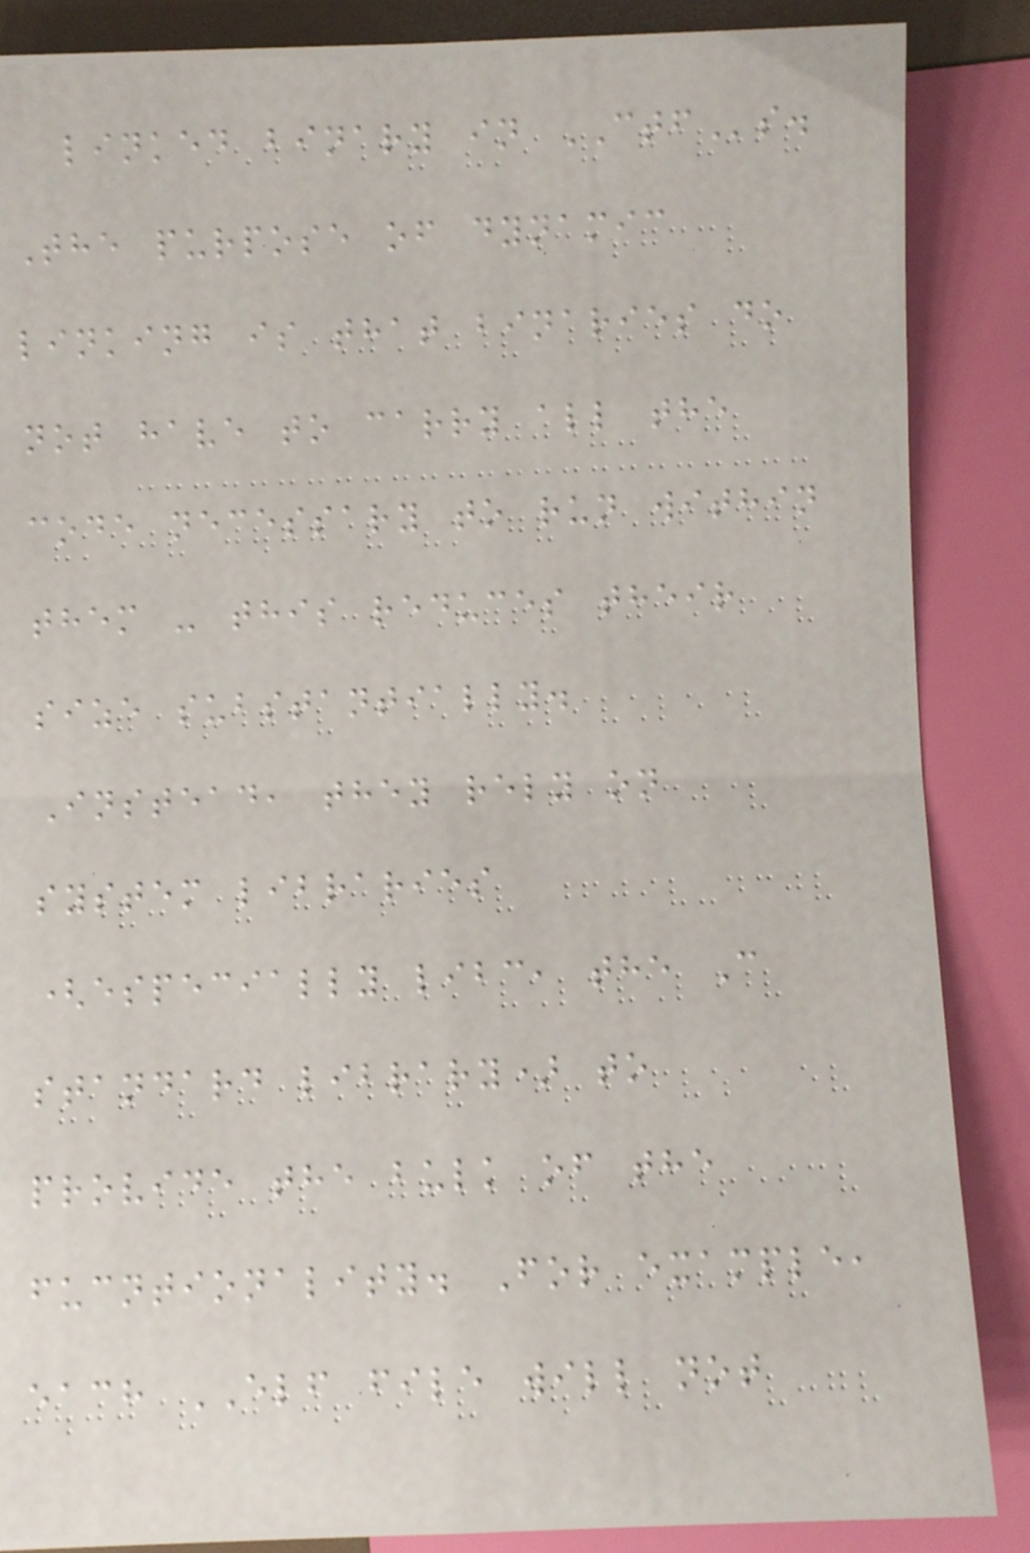linked binary in CTFs.
The purpose of dynamic
linking is that binaries do
not have to carry all the
code necessary to run within
them - this reduces their
size substantially.
Instead, they rely on
system libraries
(especially libc, the C
standard library) to
provide the bulk of the
fucntionality. For example,
each ELF file will not
